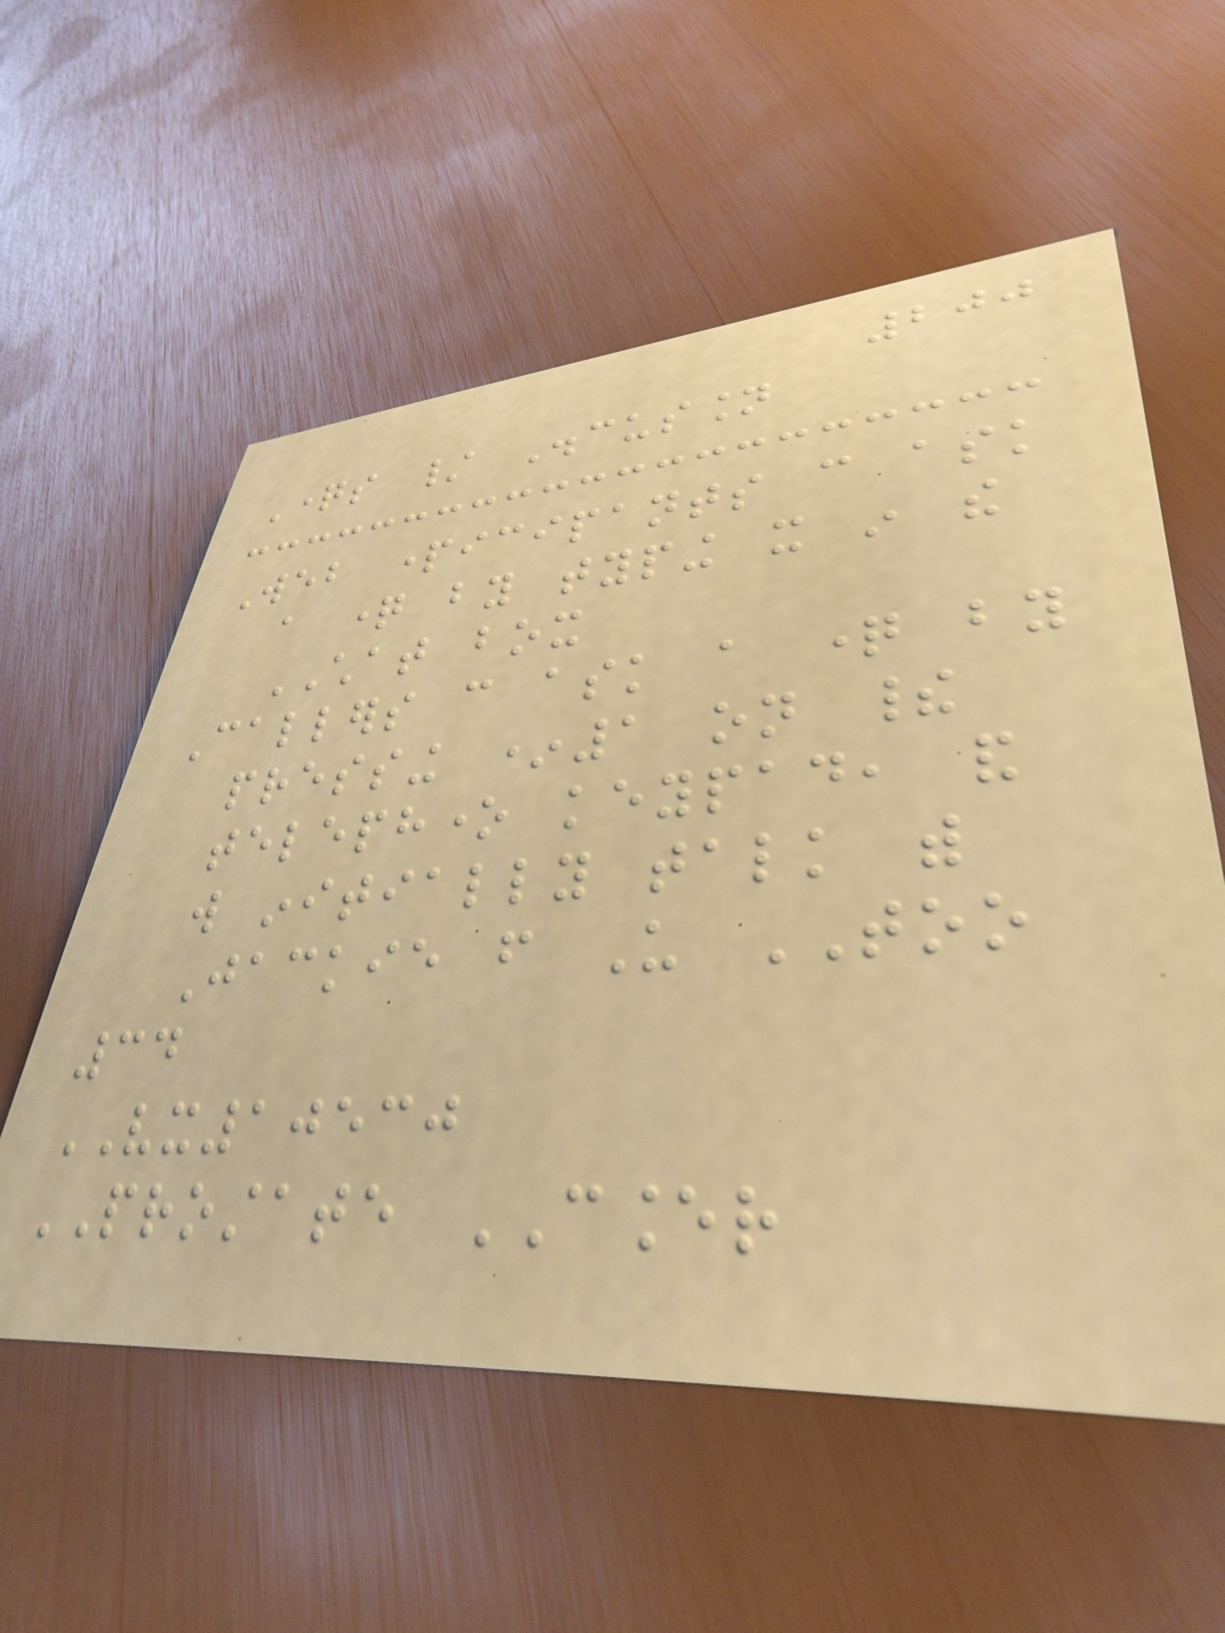200
Questions / Discussion
Web participants can ask
a question by typing it in the
CHAT box
Callers can ask a question by
pressing *1 on their
telephone keypad, and
will initially talk with
Jackie from Us TOO
34
VX10530
PROSTATE CANCER
